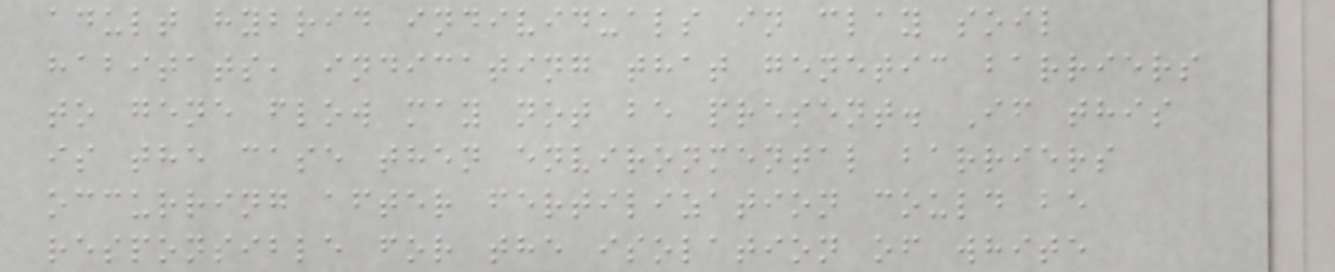adult hybrid individuals in clay soil
habitats, indicating that genetic barriers
to gene flow may not be present. If this
is the case then environmental barriers
occurring after fertilization could be
responsible for the isolation of white
